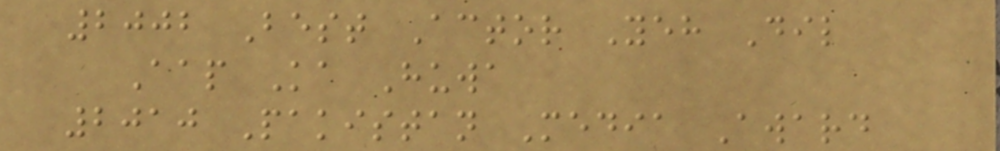2002 Best Actor Yeh Dil
Aap Ka Huwa
2010 Pakistan Media Award
